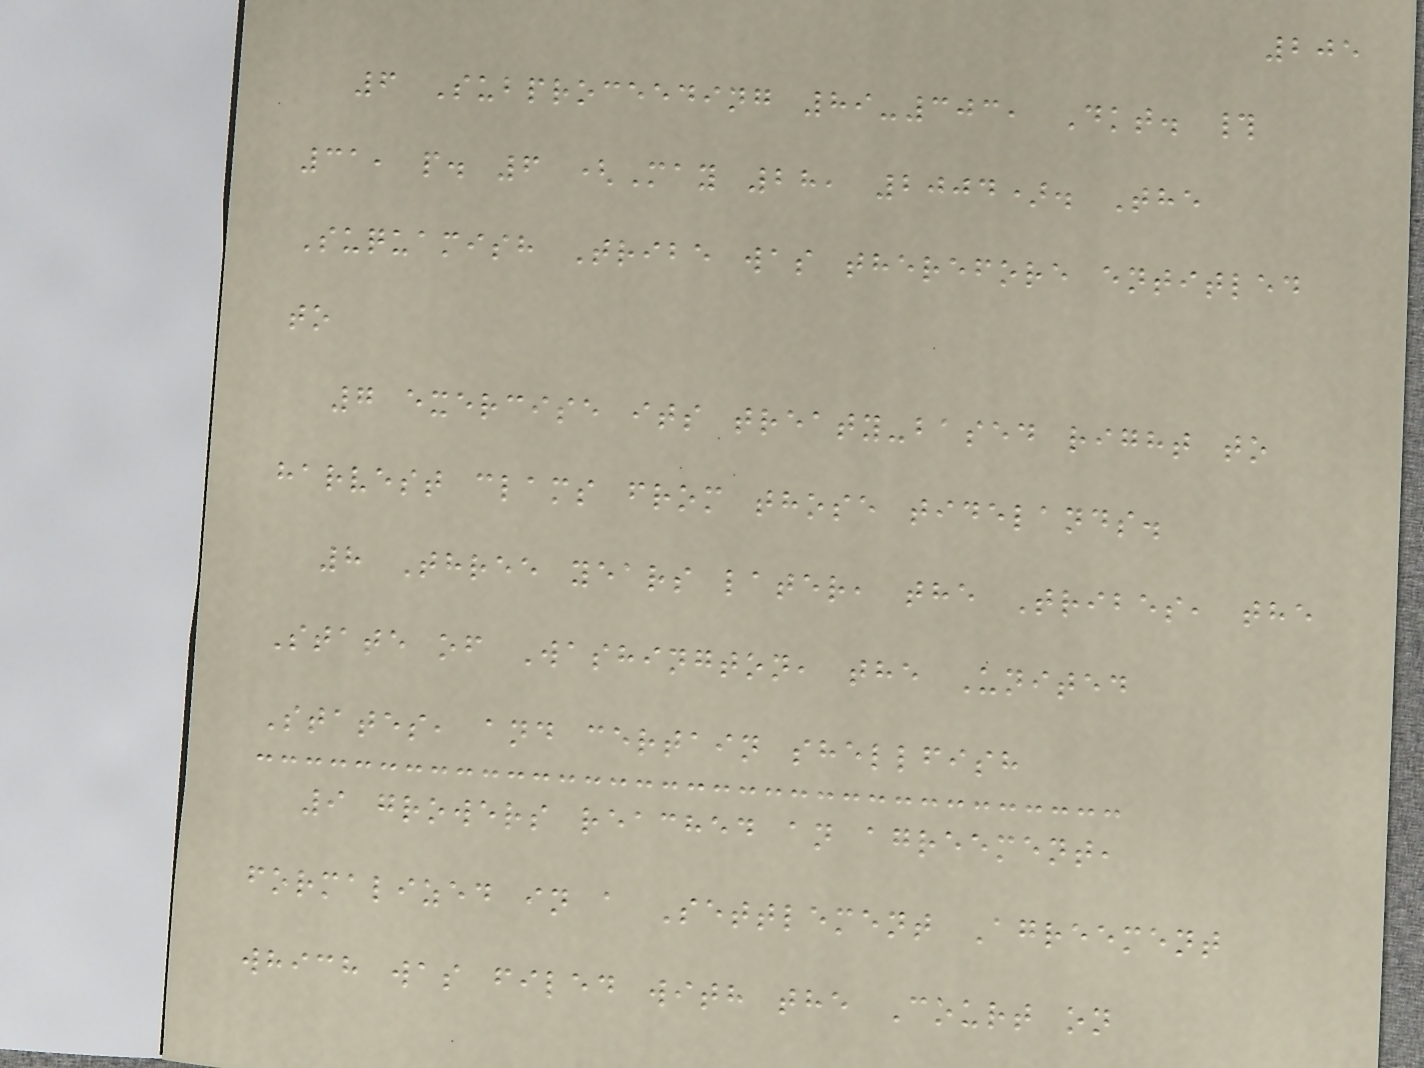205
6 Subproceeding 89-303, Dkt. #
31, p. 6 (May 28, 2004). The
Suquamish Tribe was therefore entitled
to
7 exercise its treaty-based right to
harvest clams from those tidelands.
8 Three years later, the Tribes, the
State of Washington, the United
States, and certain shellfish
9 growers reached an agreement,
formalized in a Settlement Agreement
which was filed with the Court on
